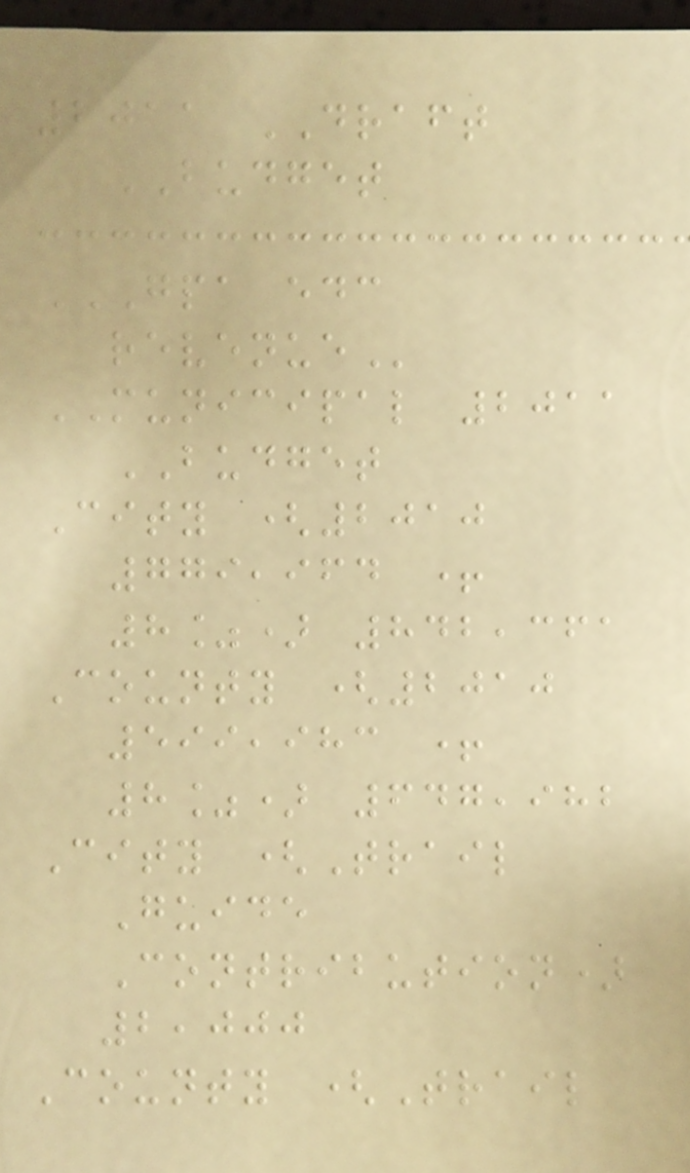2011 DRAFT
BUDGET
GPA EDC
REVENUE
MUNICIPAL 2011
BUDGET
City (2010
779,964 +
8%) 842,361
County (2010
599,983 +
8%) 647,982
City (Trail
Guide
Contribution)
2,000
County (Trail
